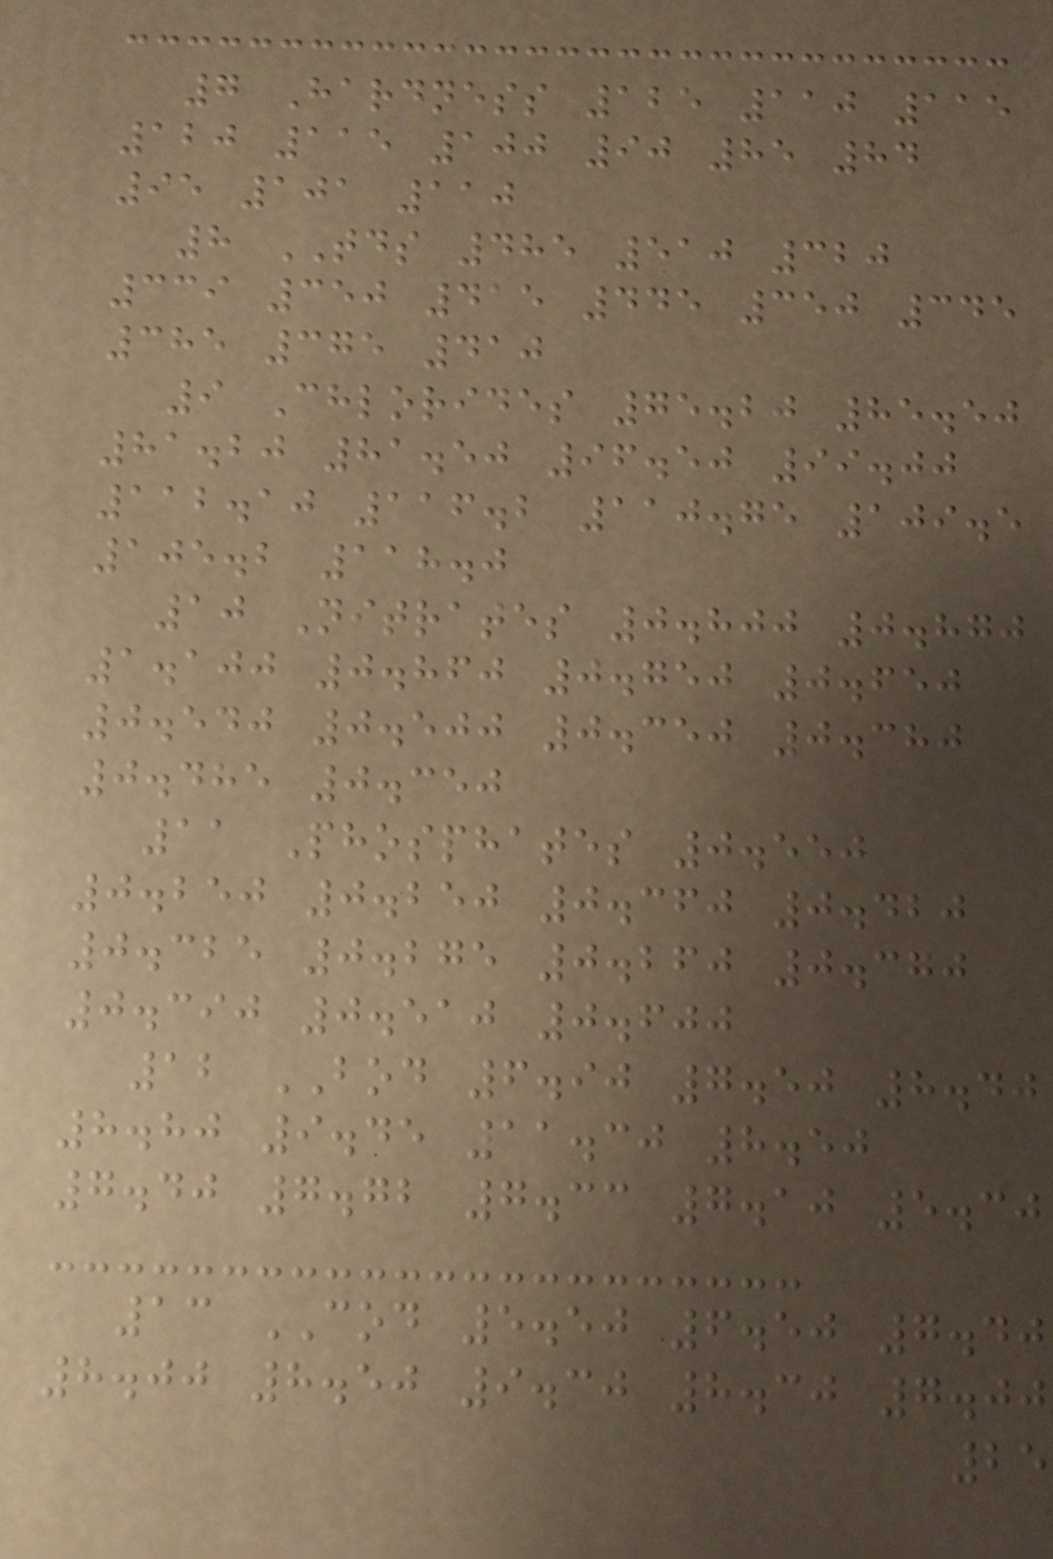7 Hardness 125 110 115
120 115 100 90 85 84
95 101 110
8 TDS 485 510 320
339 350 415 445 350 345
385 375 410
9 Chlorides 75.20 85.50
81.20 81.50 96.50 99.00
112.10 116.2 110.75 109.5
105.2 118.0
10 Nitrates 0.800 0.870
1.100 0.860 0.750 0.650
0.540 0.500 0.350 0.380
0.485 0.350
11 Phosphates 0.550
0.250 0.250 0.360 0.420
0.325 0.275 0.260 0.370
0.390 0.510 0.600
12 BOD 6.90 7.50 8.40
8.80 9.45 11.30 8.50
7.40 7.72 7.33 7.10 5.30
13 COD 5.50 6.50 7.40
8.00 8.50 9.30 8.30 7.00
25
